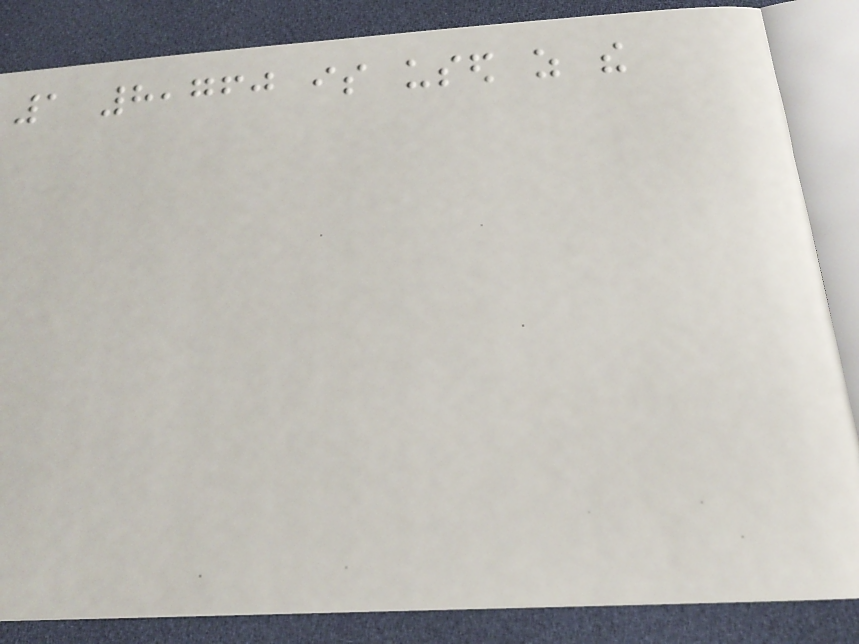1 8,760 is used as the
